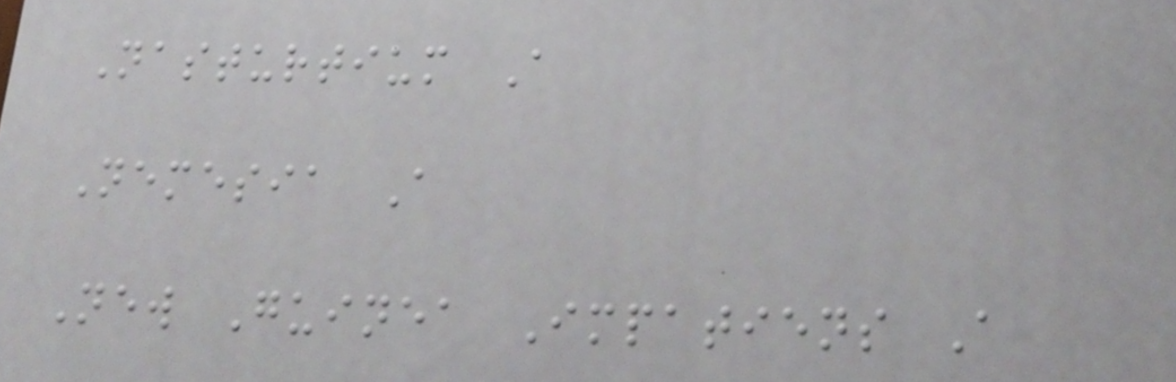Nasturtium A
Nemesia A
New Guinea Impatiens A
